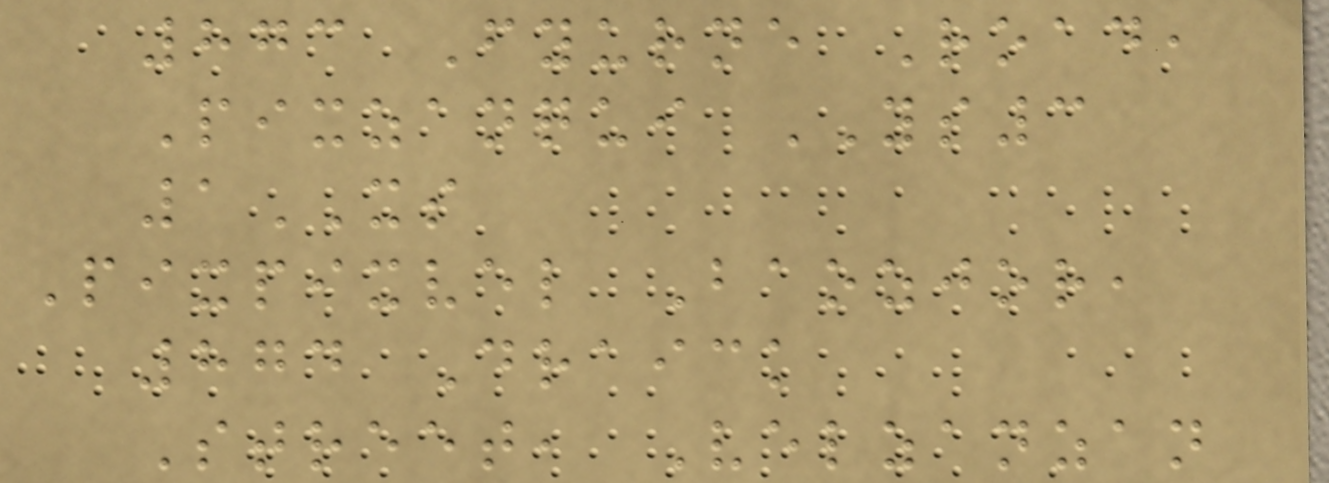873 Fyurne Road,
Pixzanqui YS3
1XS
Pixpixvel Baozjor,
874 Draick
Street, Velzanzan
